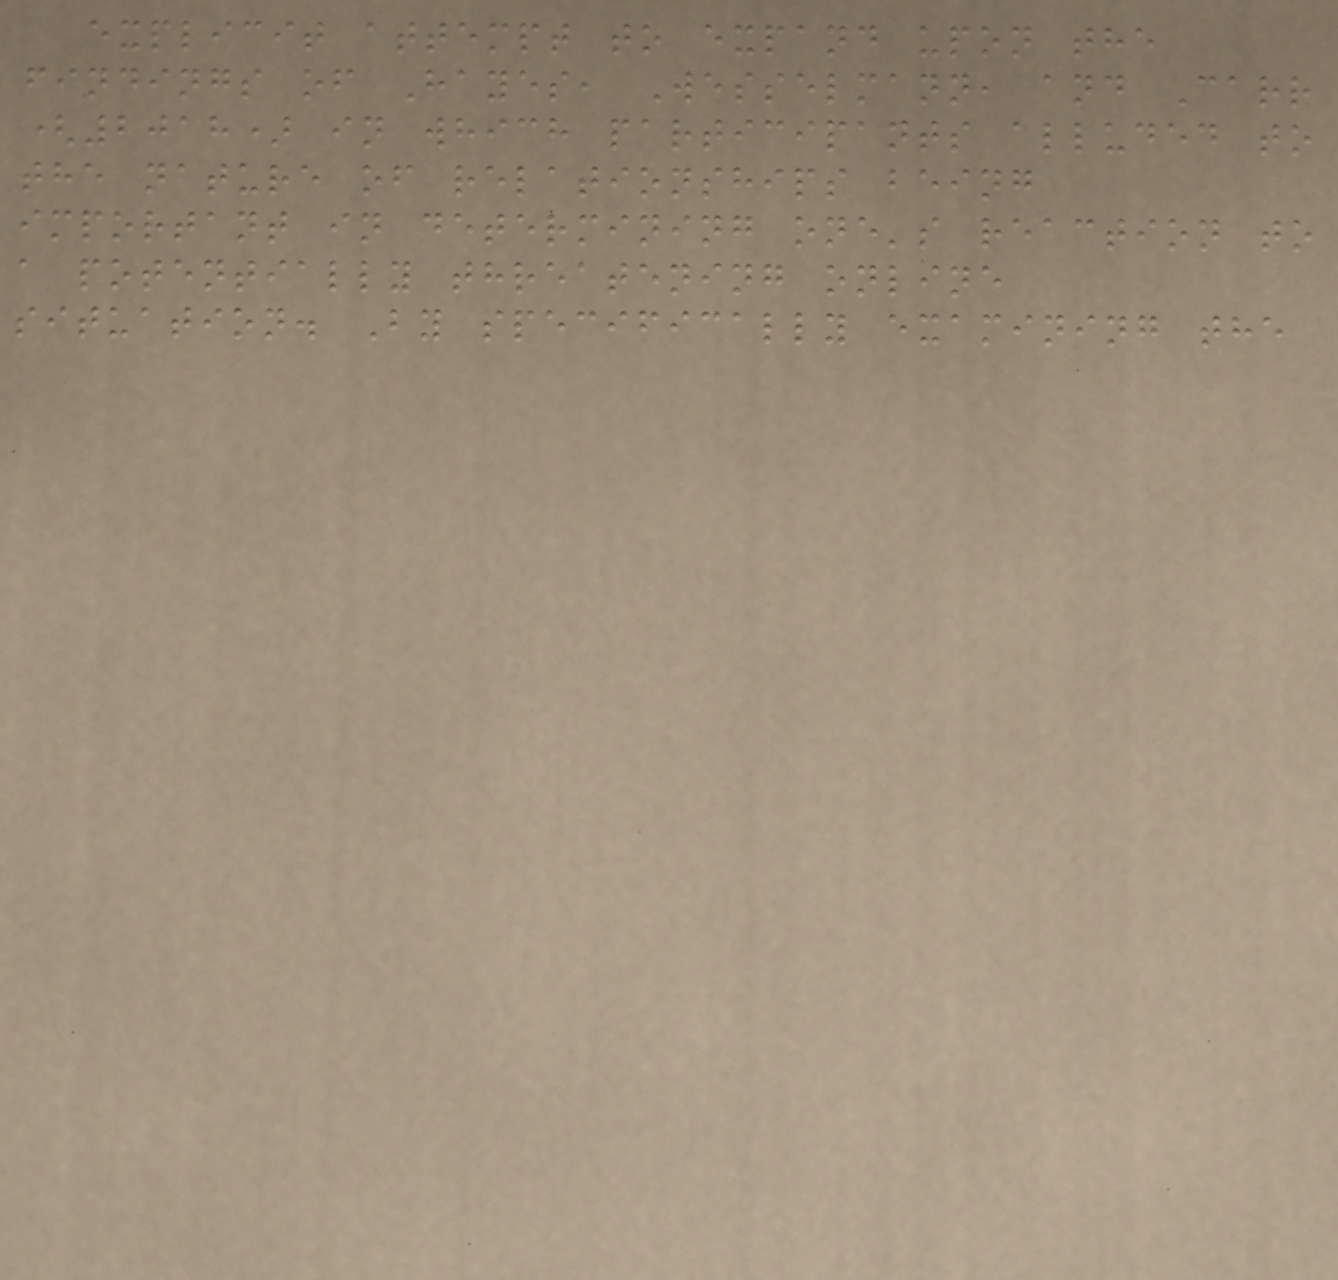explicit attempt to expand upon the
findings of Hayes, Wesselmann, and Carr
(2018) in which participants alluded to
the nature of relationships being
important in determining one's reaction to
a potentially threatening online
situation. By specifically examining the
